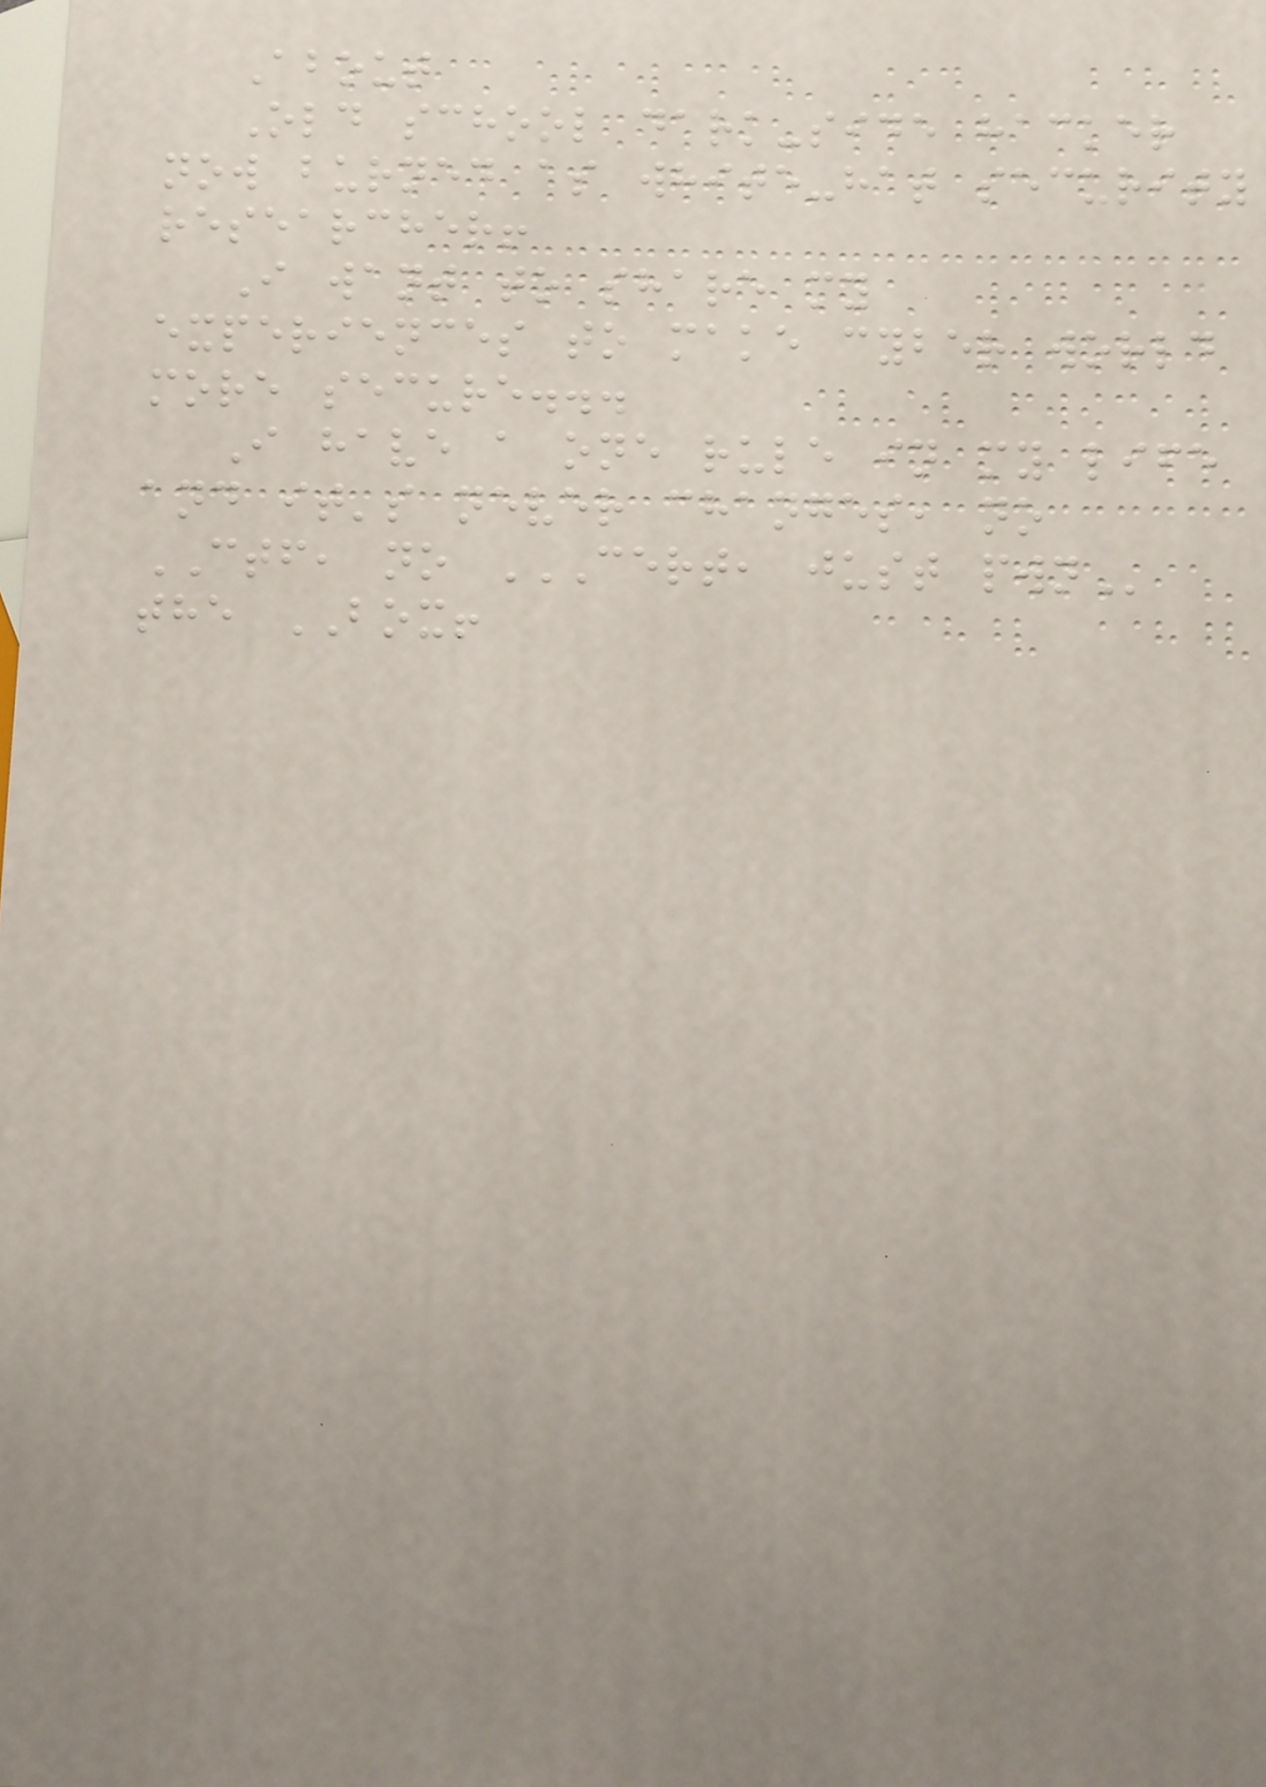About
Old school dark-side hacker
now burned as white-hat security
researcher!
I want to share my
experiences to make cyber world
more secure...
I have a one rule in my life
and it's never changes, no
CTF, no CERT, JUST PWN
the BOX!
